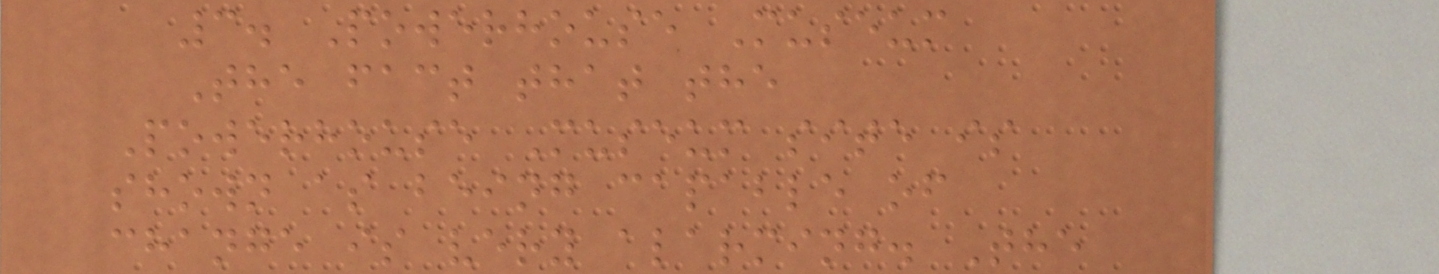3. Powerhouse Museum
The fact that the
Powerhouse Museum site is
shown as being capable of
change is very alarming. The
